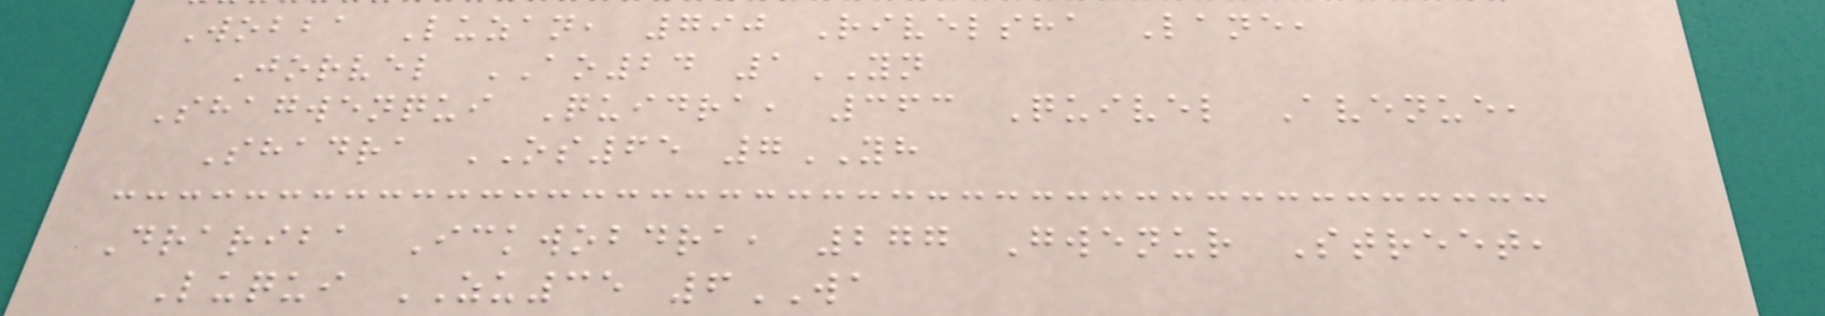Wobba Luzan, 790 Rivelsha Lane,
Jorvel AO24 1YN
Shagwenqui Quidra, 363 Quivel Avenue,
Shadra OS65 7YH
Drariba Ickwobdra, 277 Gwenur Street,
Luqui ZU35 6WA
